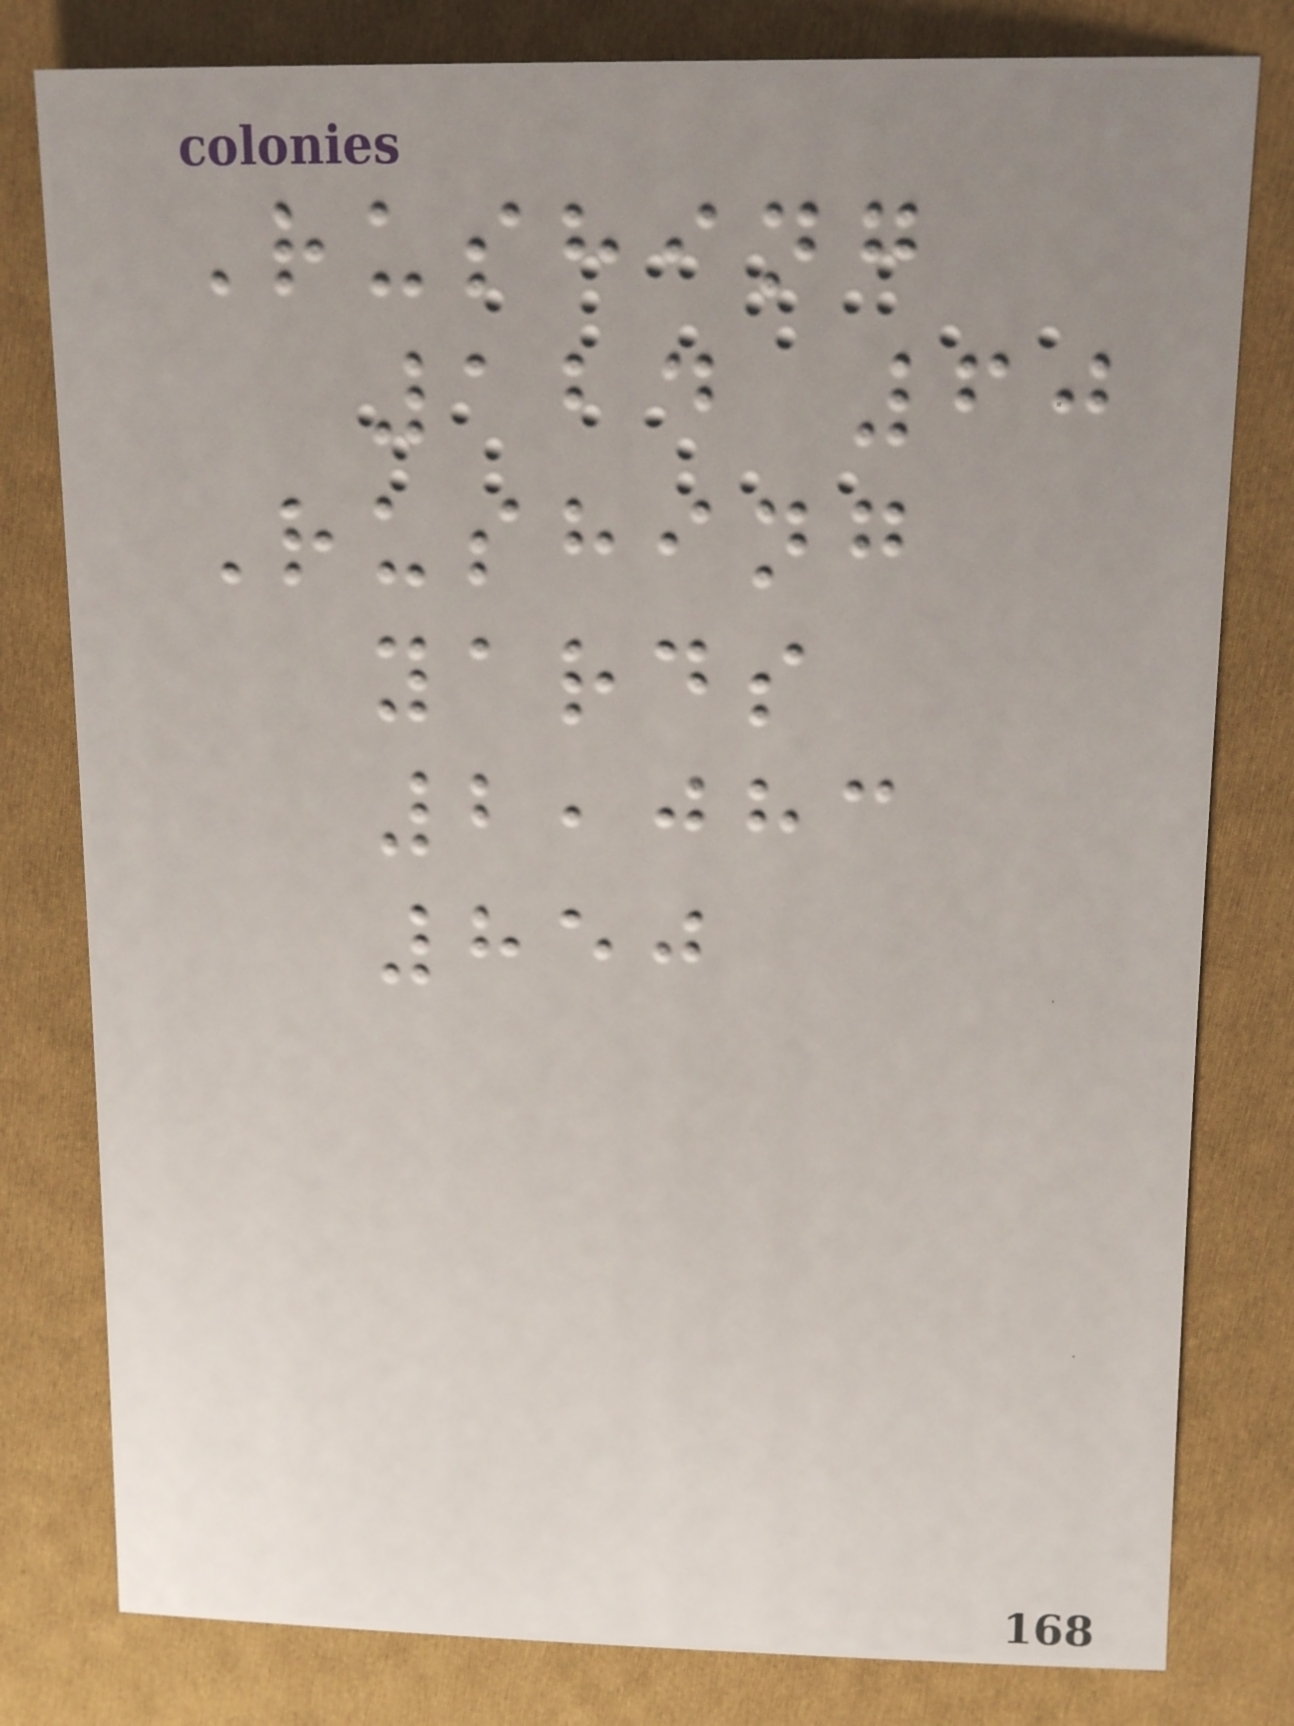Rushing
124 60
Rushing
yards
2,083
850
